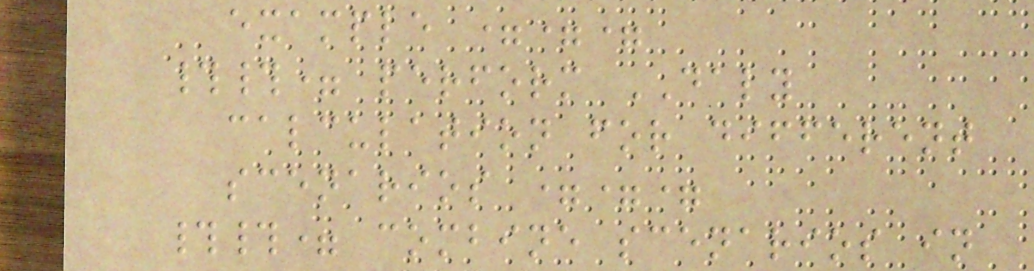example ===
##= perform DALY
calculation for different
scenarios ===
##= combine scenarios in
